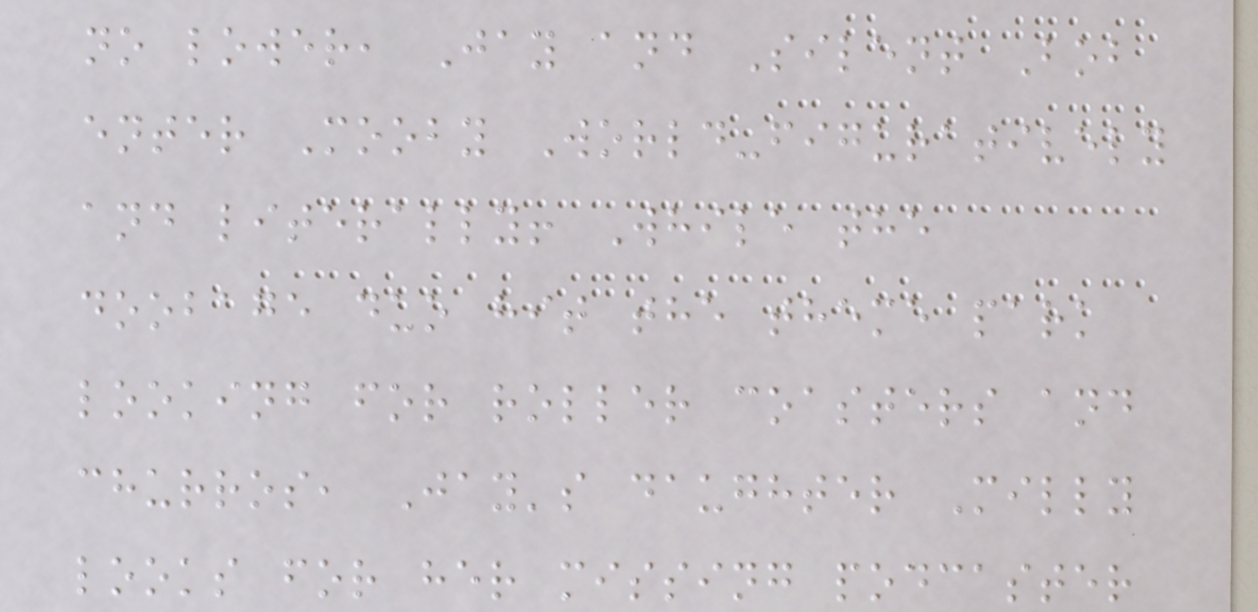no lower, Jay and Silent Bob
enter Mooby World-figuratively
and literally! While the
doobage duo hit the theme park
looking for roller coasters and
churros, Jay's daughter Milly
looks for her missing podcaster
